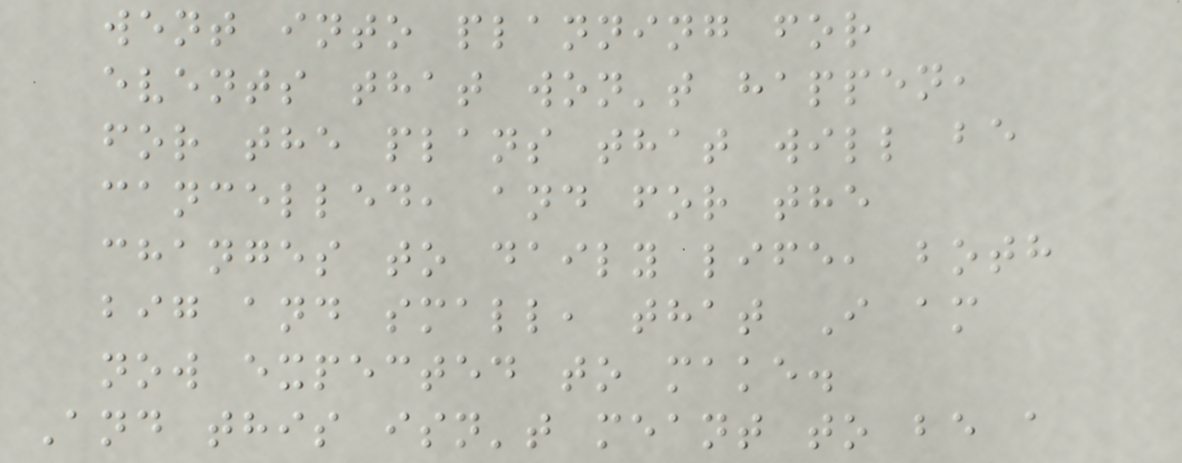went into planning for
events that won't happen,
for the plans that will be
cancelled, and for the
changes to daily life, both
big and small, that I am
now expected to make.
And this isn't meant to be a
